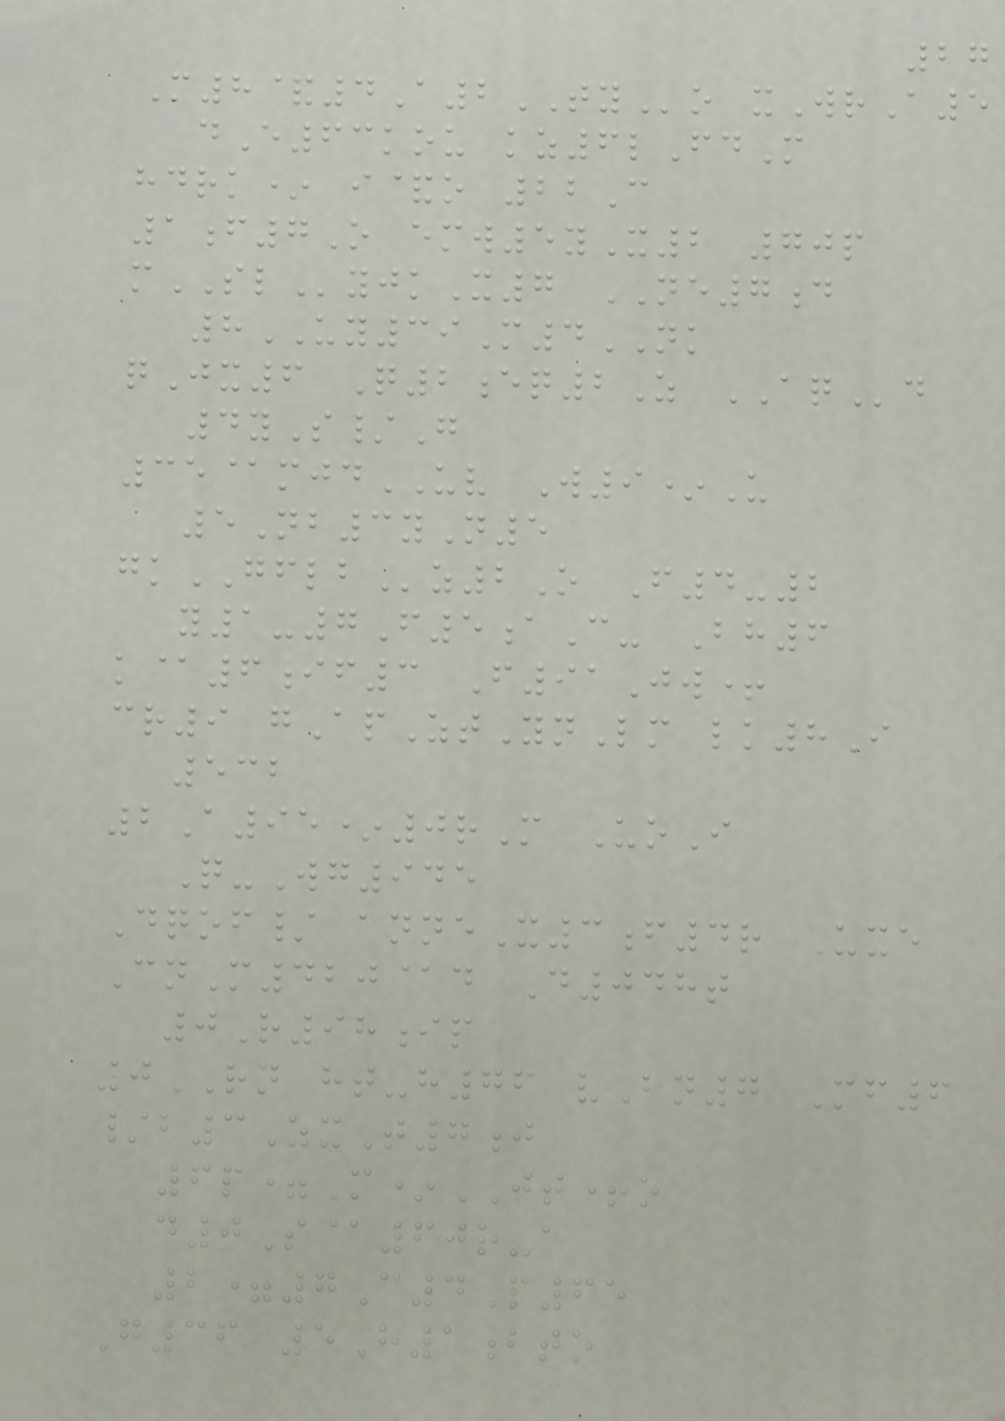27
M8&4A2TYo xWrA5
dE63kou kz6lFdM
hdrk* i&o 22C
1f7O emw5yX2 70p
mSLyjkX7 NE7d
8UY39M4NK
qJx6 Q2eq2Z AQd
4yS/G
35@mjdUV W9*U
5Nb3yN5
gkGFLBz2O F4-2
y1-7F5aC- Bh6
k@6if3 F91Jw+
cr9 gApZtYnLm lk8I
532
2A95*0rM UoI
Q-Wg945
Dqof/ anneX3f4r Uxe
CnM420@d D048t
0R98ip
0RN ht-h76 vBn7 Mf6
/b3ZxT7j
6p=M*JT+o
d0S@60r-a
2=7C4P65
G36 5H1bto
